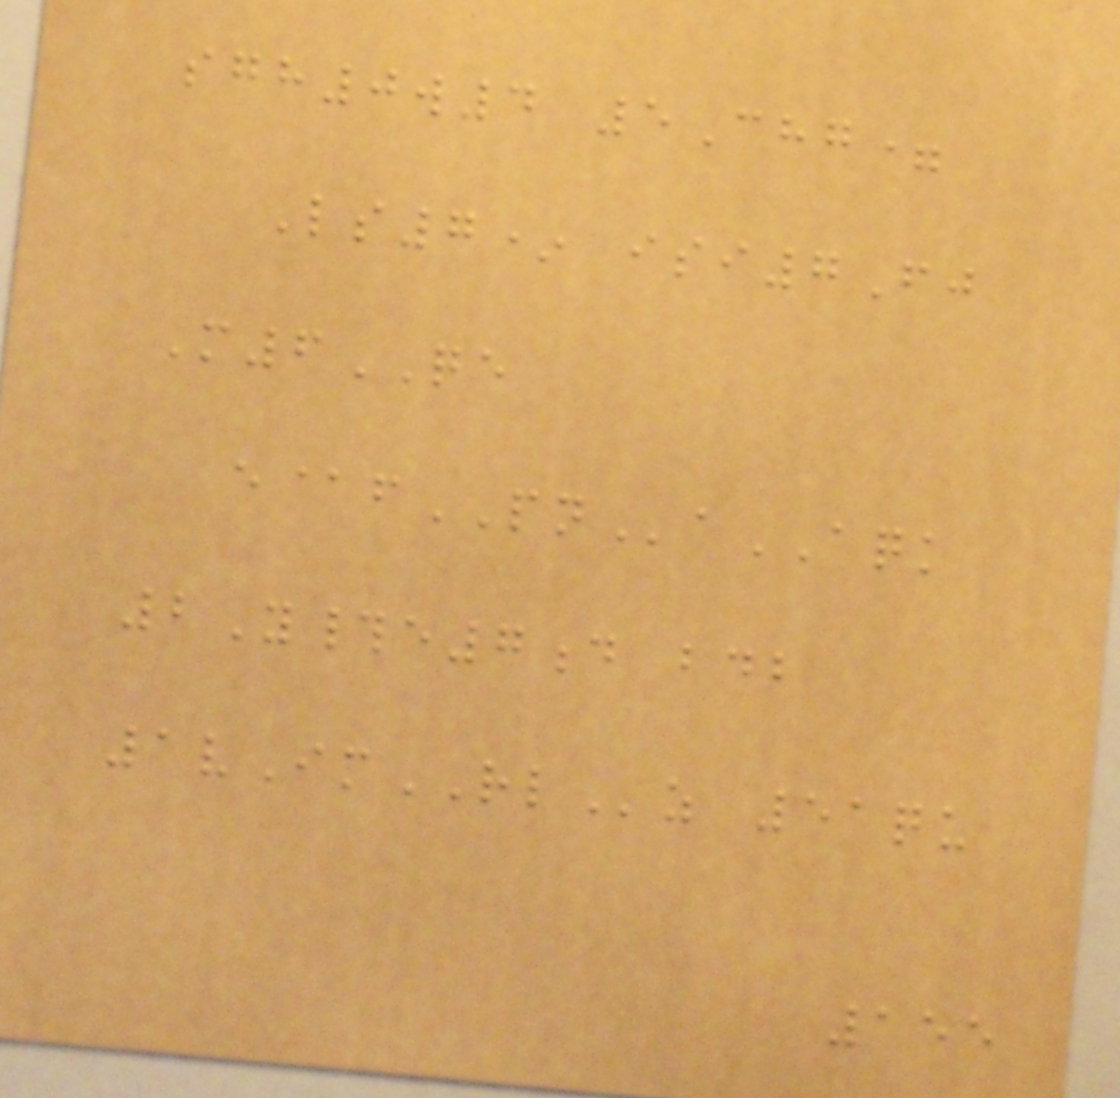sgh0w4 5Chg=
Ls7* isi7Fj
M6QE
e@fPNaAQK
2Y#e7d bdb
1vImRLz 51qu
155
